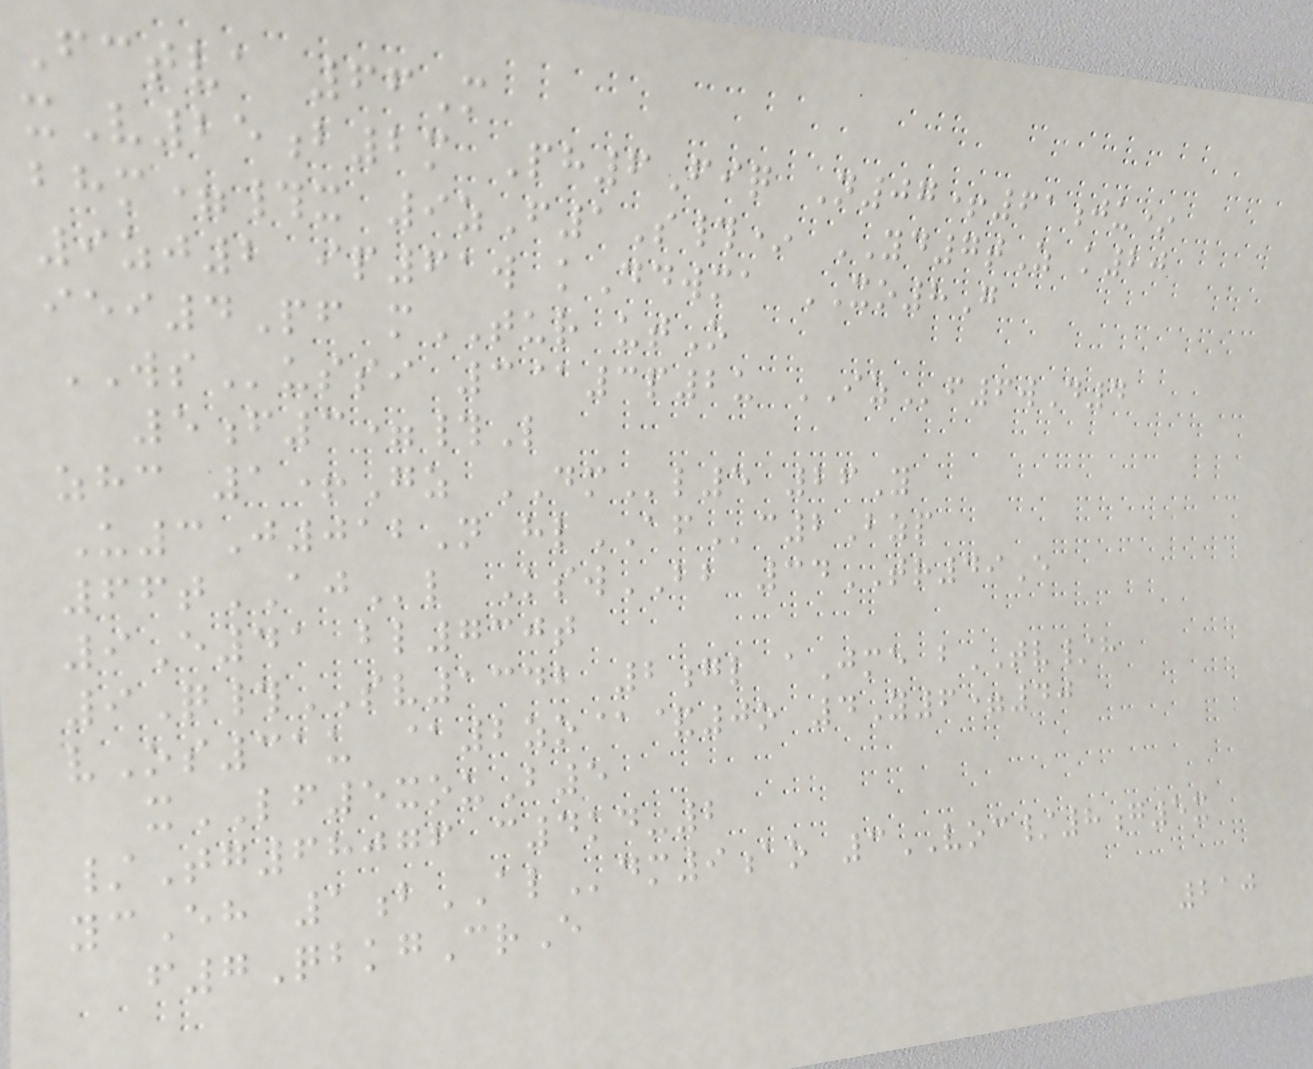Fctva 66M
xV25b2m Ph6Fiq N07+61ju*
bhm=#x 9zF1S#* YD7tZ k20
9zj2 ip61w kDdwma XO8G
iei4Pf mTUR utO
WSussi 3@3p2u IZf6wD4
5f3=#L
zhc 1+Gz DMl5 26Y
U3J012N hlAFc2Bzp
66tAJl KswBB 34TR49E
9E41 bl730t
9Q#SV1342 2gl aJme bTV/h
vOs31u @2zo@&0o 4Y6=40
xLF5xouB5
/Tg68076 c4kd-2
ycEh 1bALdm9ao 3VOC/8g5x
f7QbkgCrE
210
